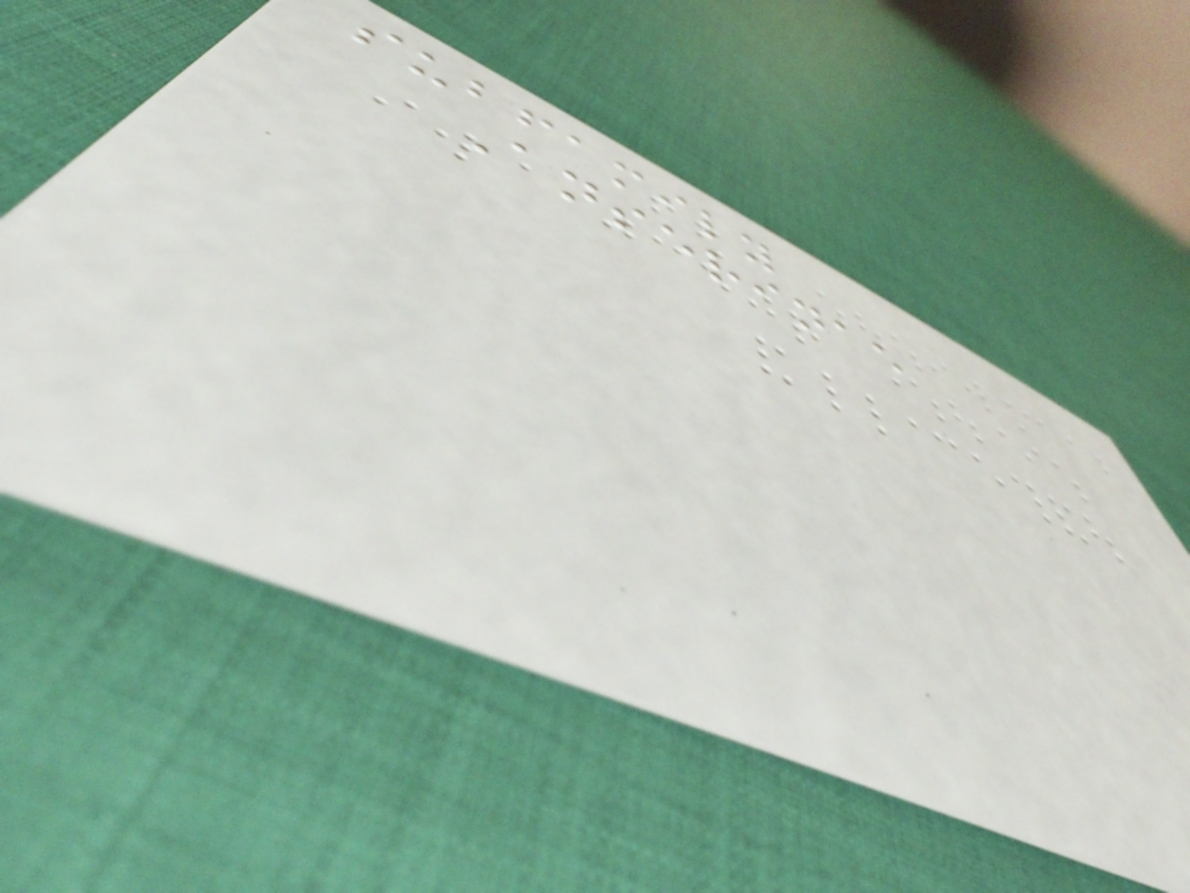subfamily
Anserinae
